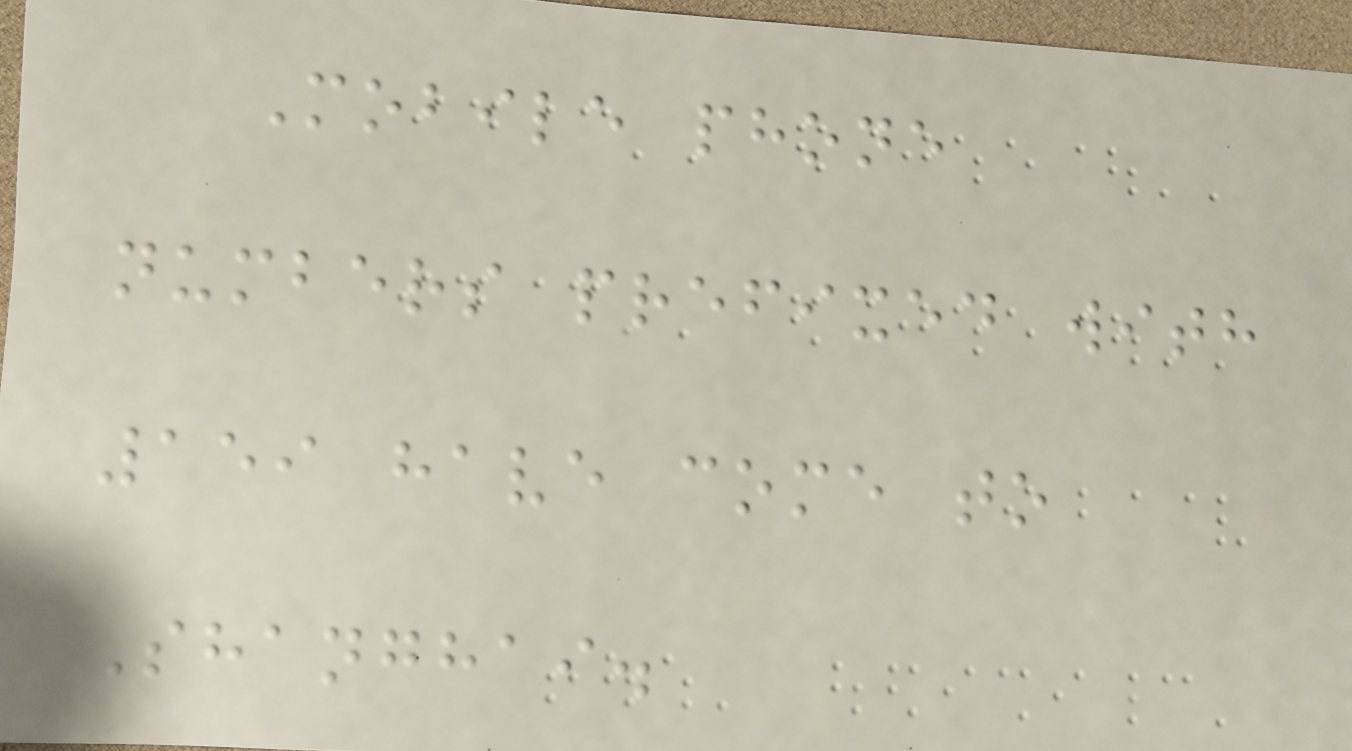Mobile phone
numbers prefixed with
159 have come to
Shanghai.
